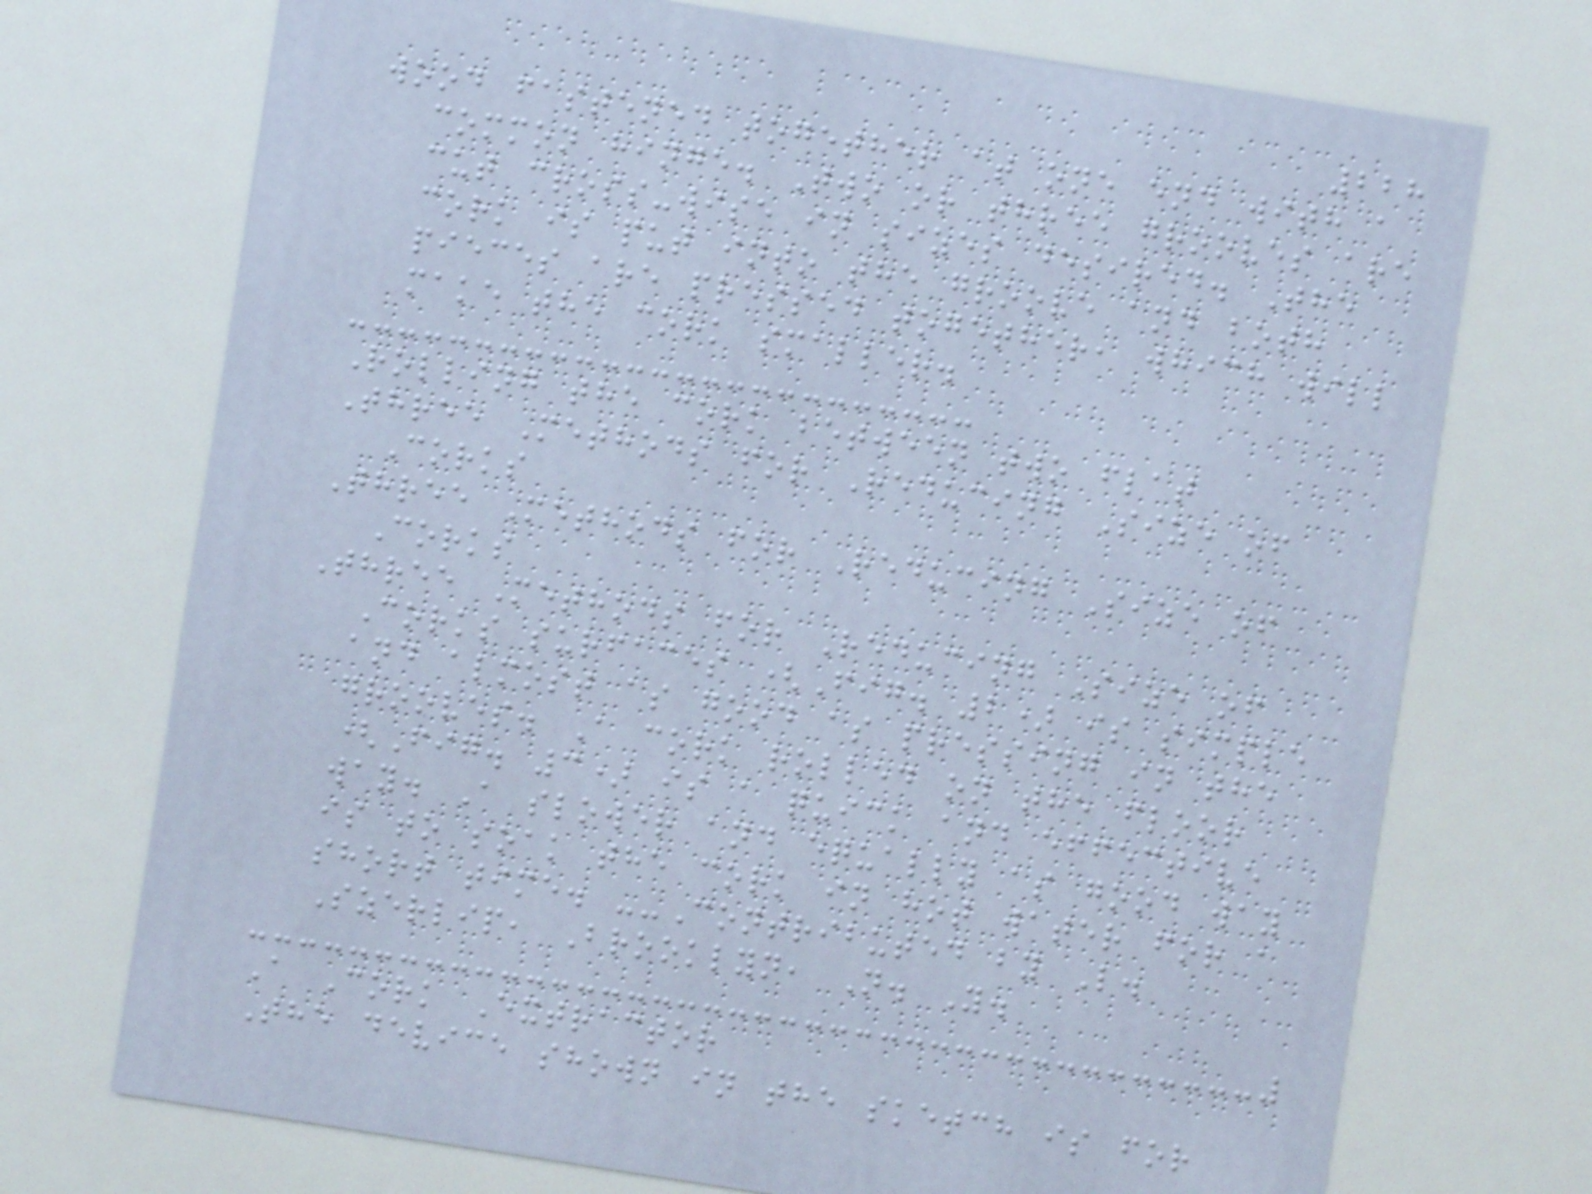228
wood fastened together at one end with a
common hinge. Two or three grooves are
cut cross-wise in sizes desired. The
cork is put into the groove and both
pieces are pressed together, which will
make the cork smaller.
Rolling the cork between two flat
Three Methods for Reducing Size of
Corks
Three Methods for Reducing Size of
Corks
Three Methods for Reducing Size of
Corks surfaces (Fig. 2) is simple
and almost as good as pressing in the
grooves. A cork rolled on the floor
(Fig. 3) is a quick and effective
way. A slower and equally as good way
is to soak the cork in hot water for a
short time. --Contributed by L.
Szerlip, Brooklyn, N. Y.
A Cork Extractor
The device shown in the sketch is for
